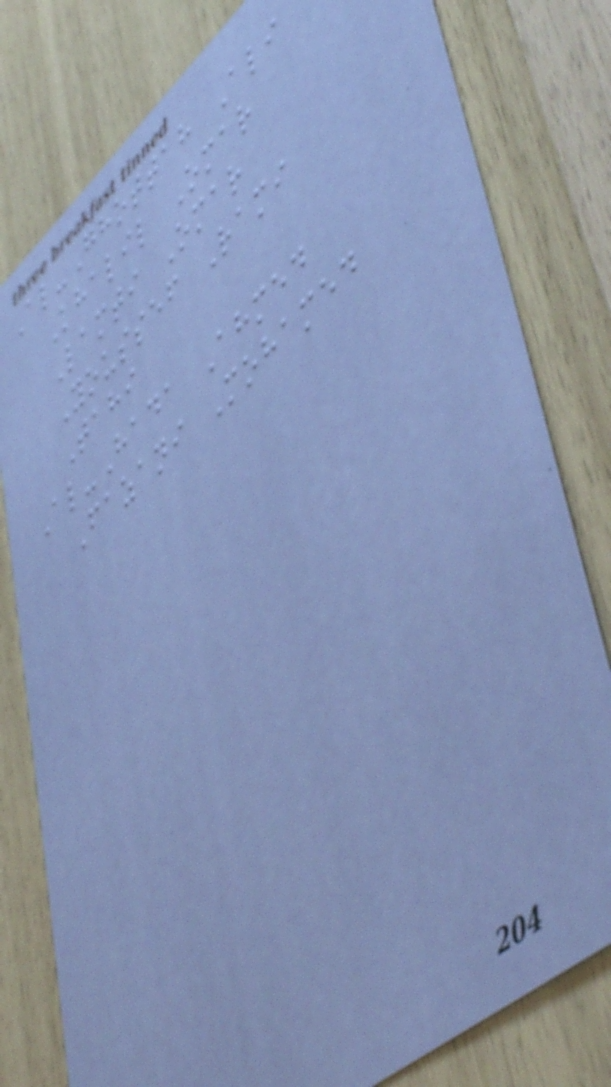Al-Ghottah Ali
Khalil Omar
Lamti Omar
Youssef Rami
Tahi
Al-Hada Ahmed
Fazani Mohamed
